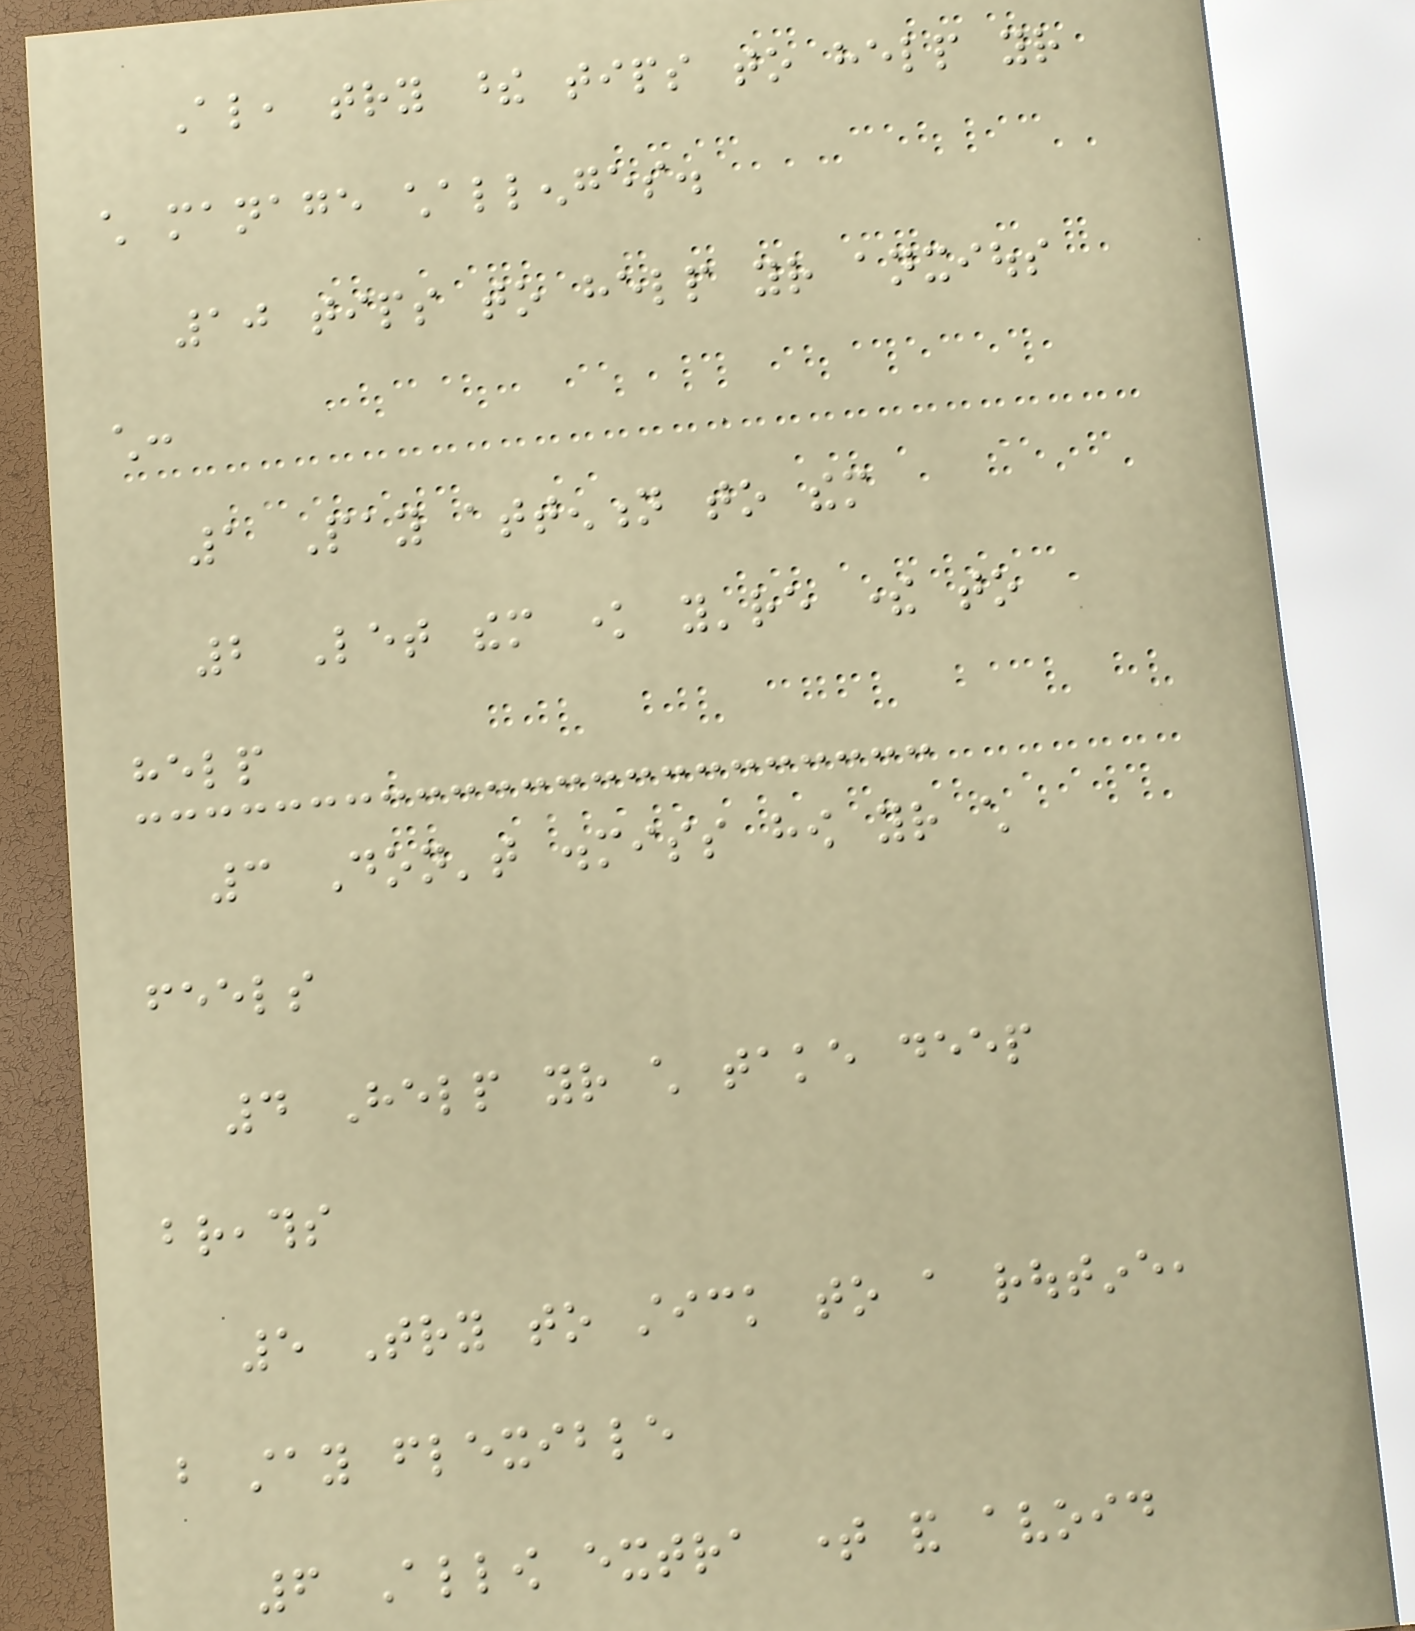Also, try these tips to help your
child manage challenges.
10 tips to help your anxious
child:
1 Pay attention to them
2 Let them know you're there to
help
3 Don't dismiss how your child
feels
4 Help your child take deep
breaths
5 Try to stick to a routine,
but stay flexible
6 Allow extra time and avoid
